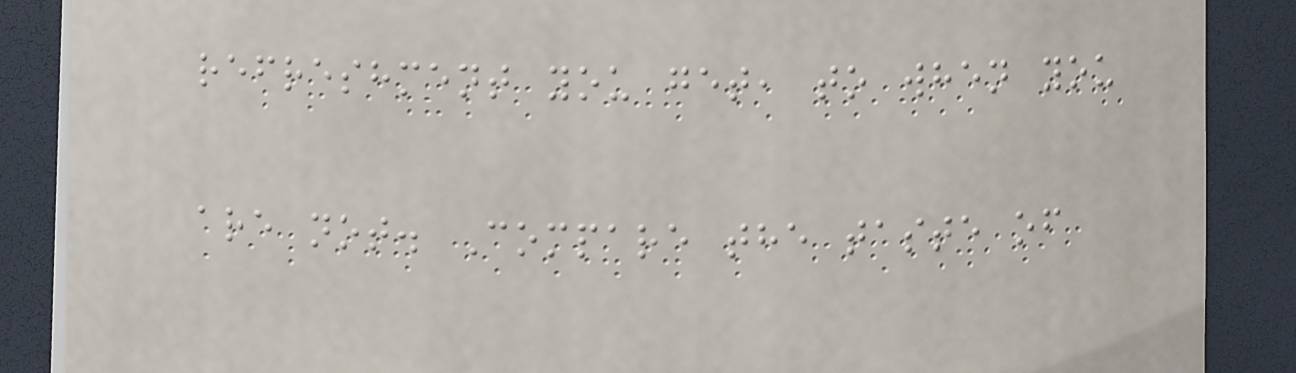refreshment you get, to when you
are not. Compare the taste of
